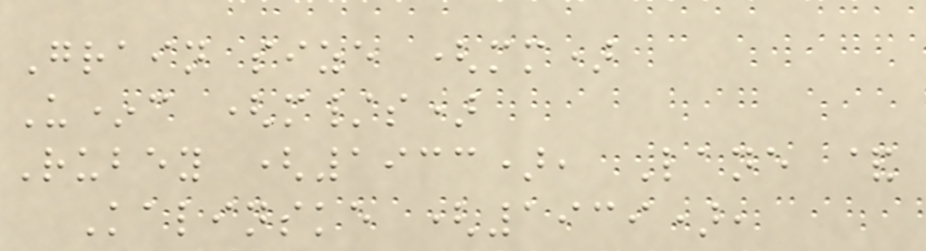Grain size (mm)
U*c (m/s)
Rubey (1933), Lane &
Kalinske (1939),
